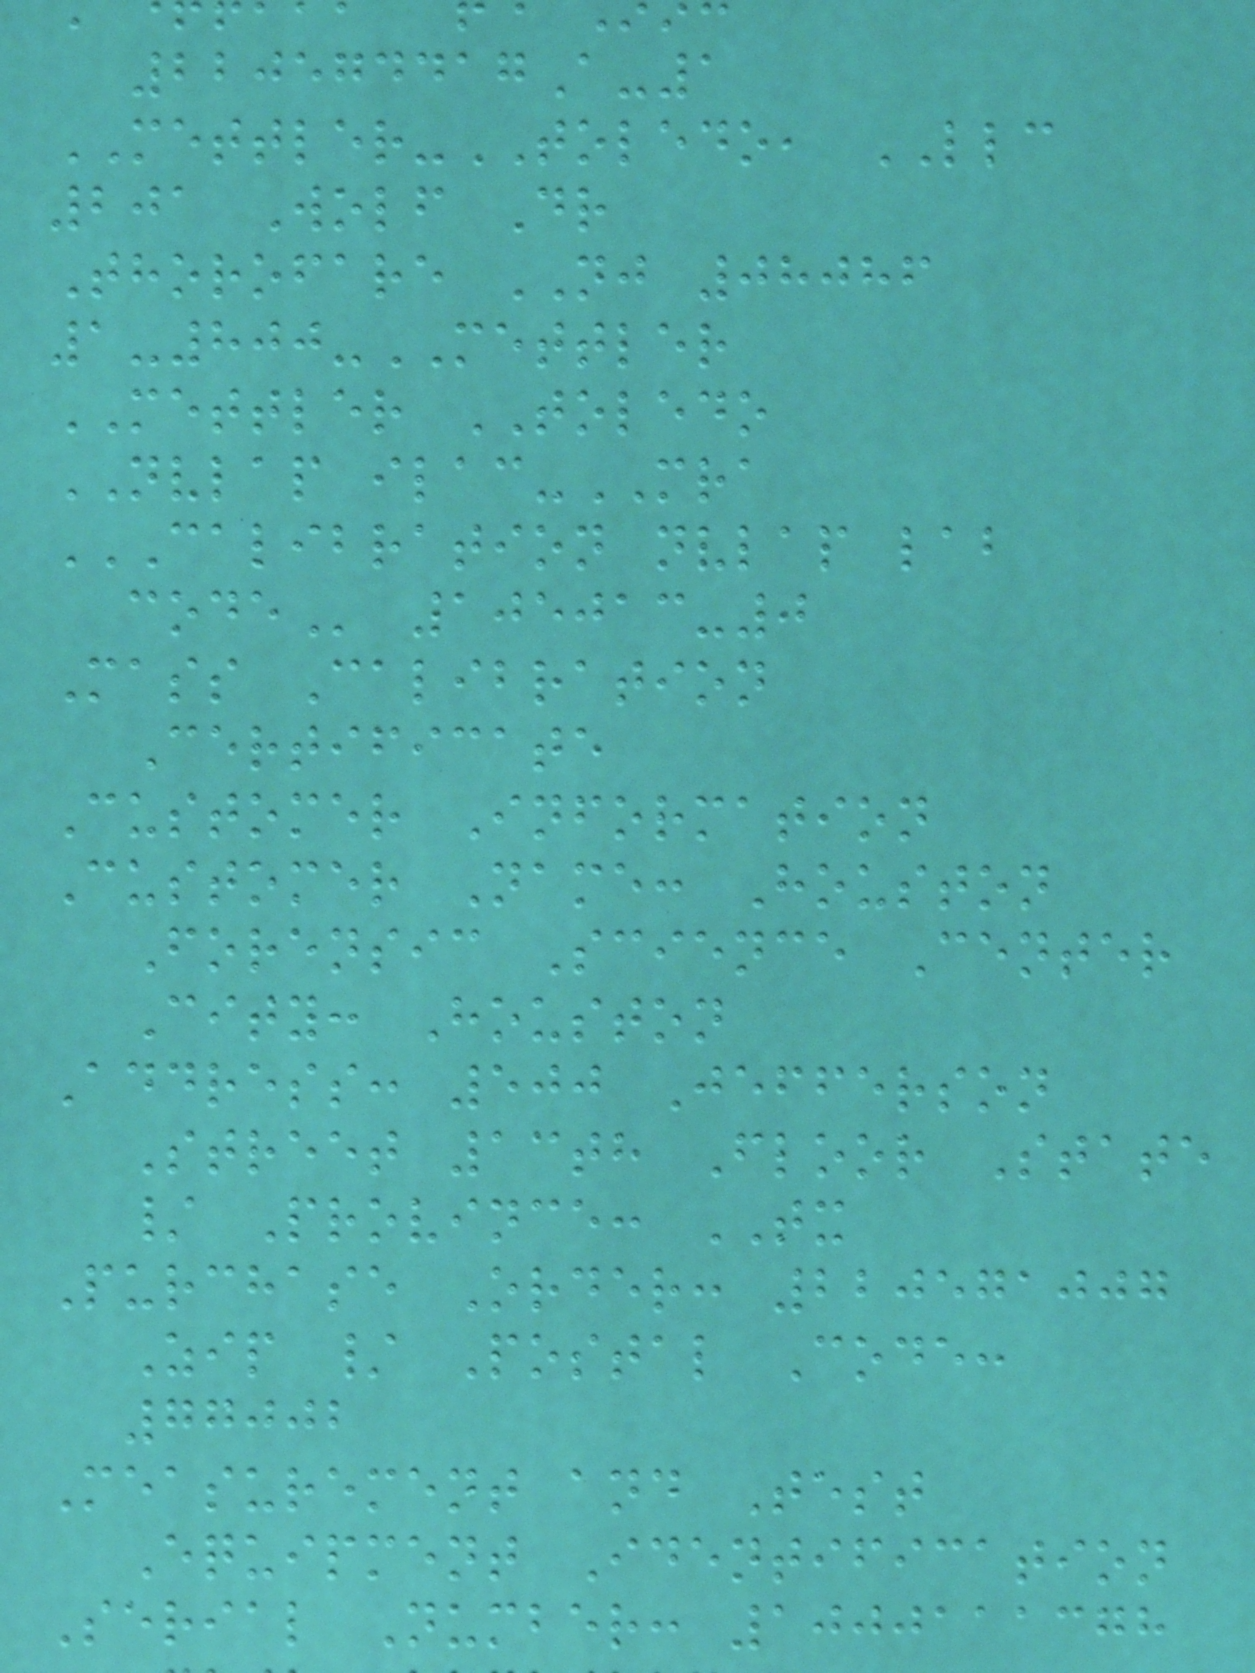220574417A-1
METTLER-TOLEDO, LLC
201 Wolf Dr
Thorofare NJ 08086
1-800-METTLER
METTLER TOLEDO
NVLAP ilac-MRA
CALIBRATION NVLAP LAB
105013-0
Mass Calibration
Certificate
Customer Information
Customer Name: Houston
Forensic Science Center
City: Houston
Address: 500 Jefferson
Street 13th Floor State
/ Province: TX
Purchase Order: 220571007
Zip / Postal Code:
77002
Measurement and Test
Equipment Identification
Serial Number: 1000111378
